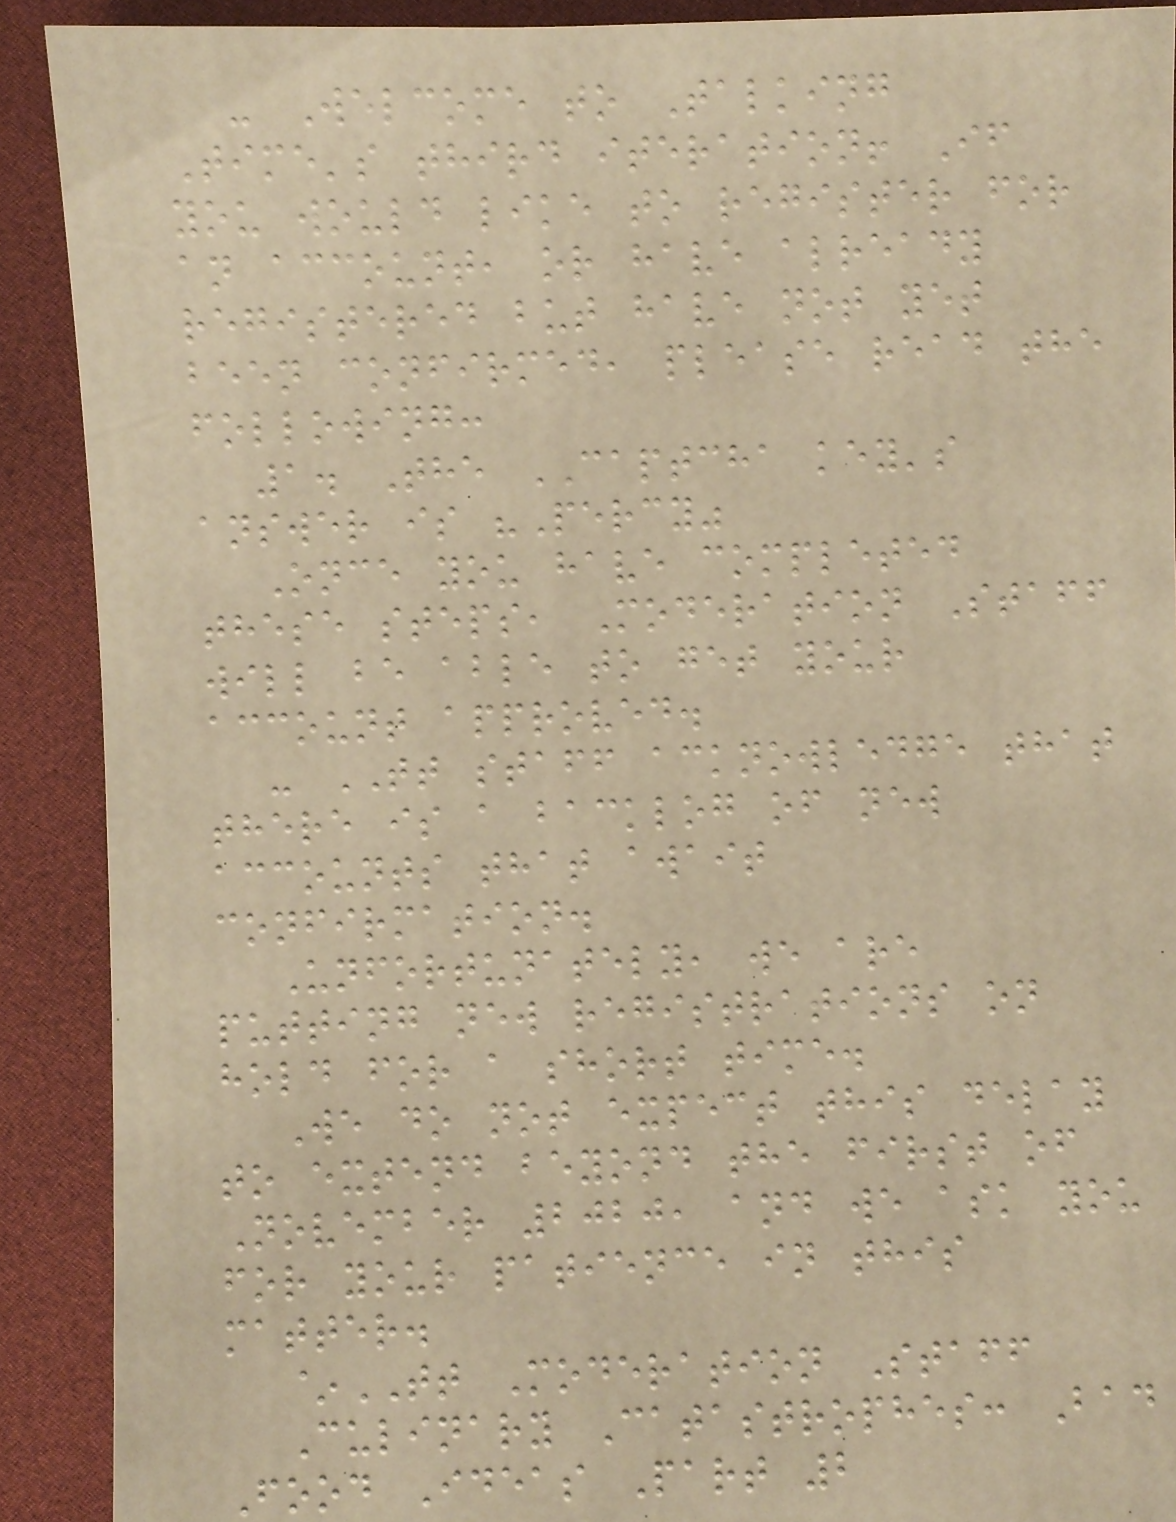- Welcome to Talking
Time's third iteration! If
you would like to register for
an account, or have already
registered but have not yet
been confirmed, please read the
following:
1. The CAPTCHA key's
answer is "Percy"
Once you have completed
these steps, Moderation Staff
will be able to get your
account approved.
- TT staff acknowledge that
there is a backlog of new
accounts that await
confirmation.
Unfortunately, we are
putting new registrations on
hold for a short time.
We do not expect this delay
to extend beyond the first of
November 2020, and we ask you
for your patience in this
matter.
~TT Moderation Staff
Culinary Catastrophes: Bad
Food Ideas Part 2
